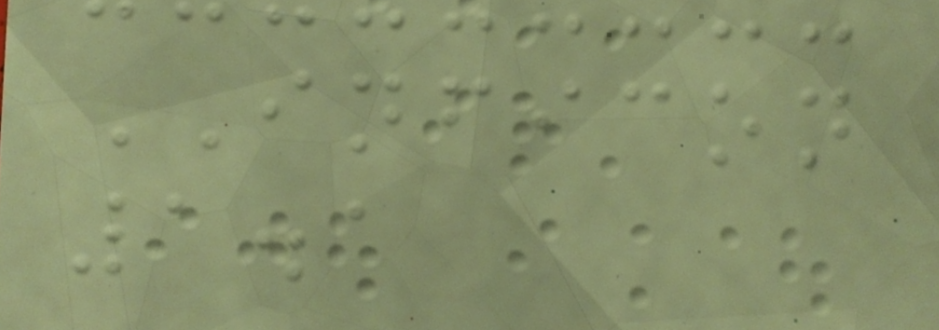INFICON
1.1
